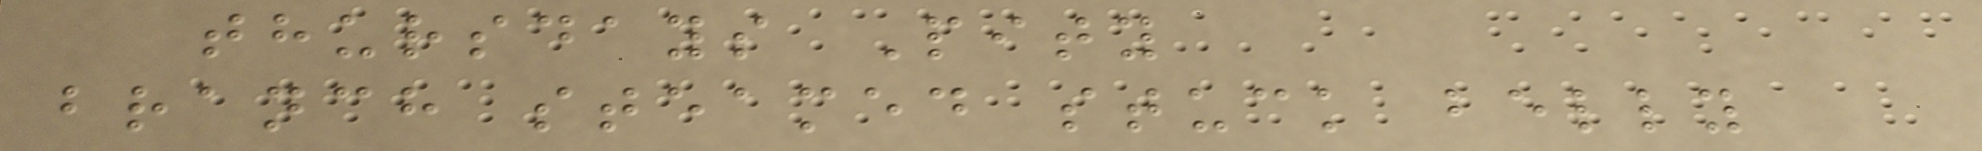thursdays Pity
branch steamed stuck belly
